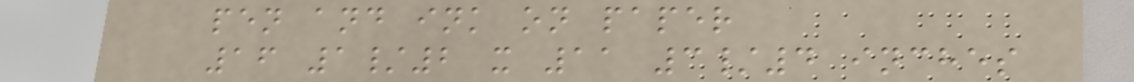pen and ink on paper
16 1/2 x 11 3/4 inches
